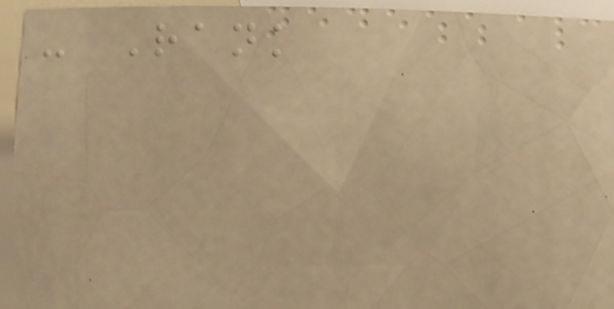- Rank
